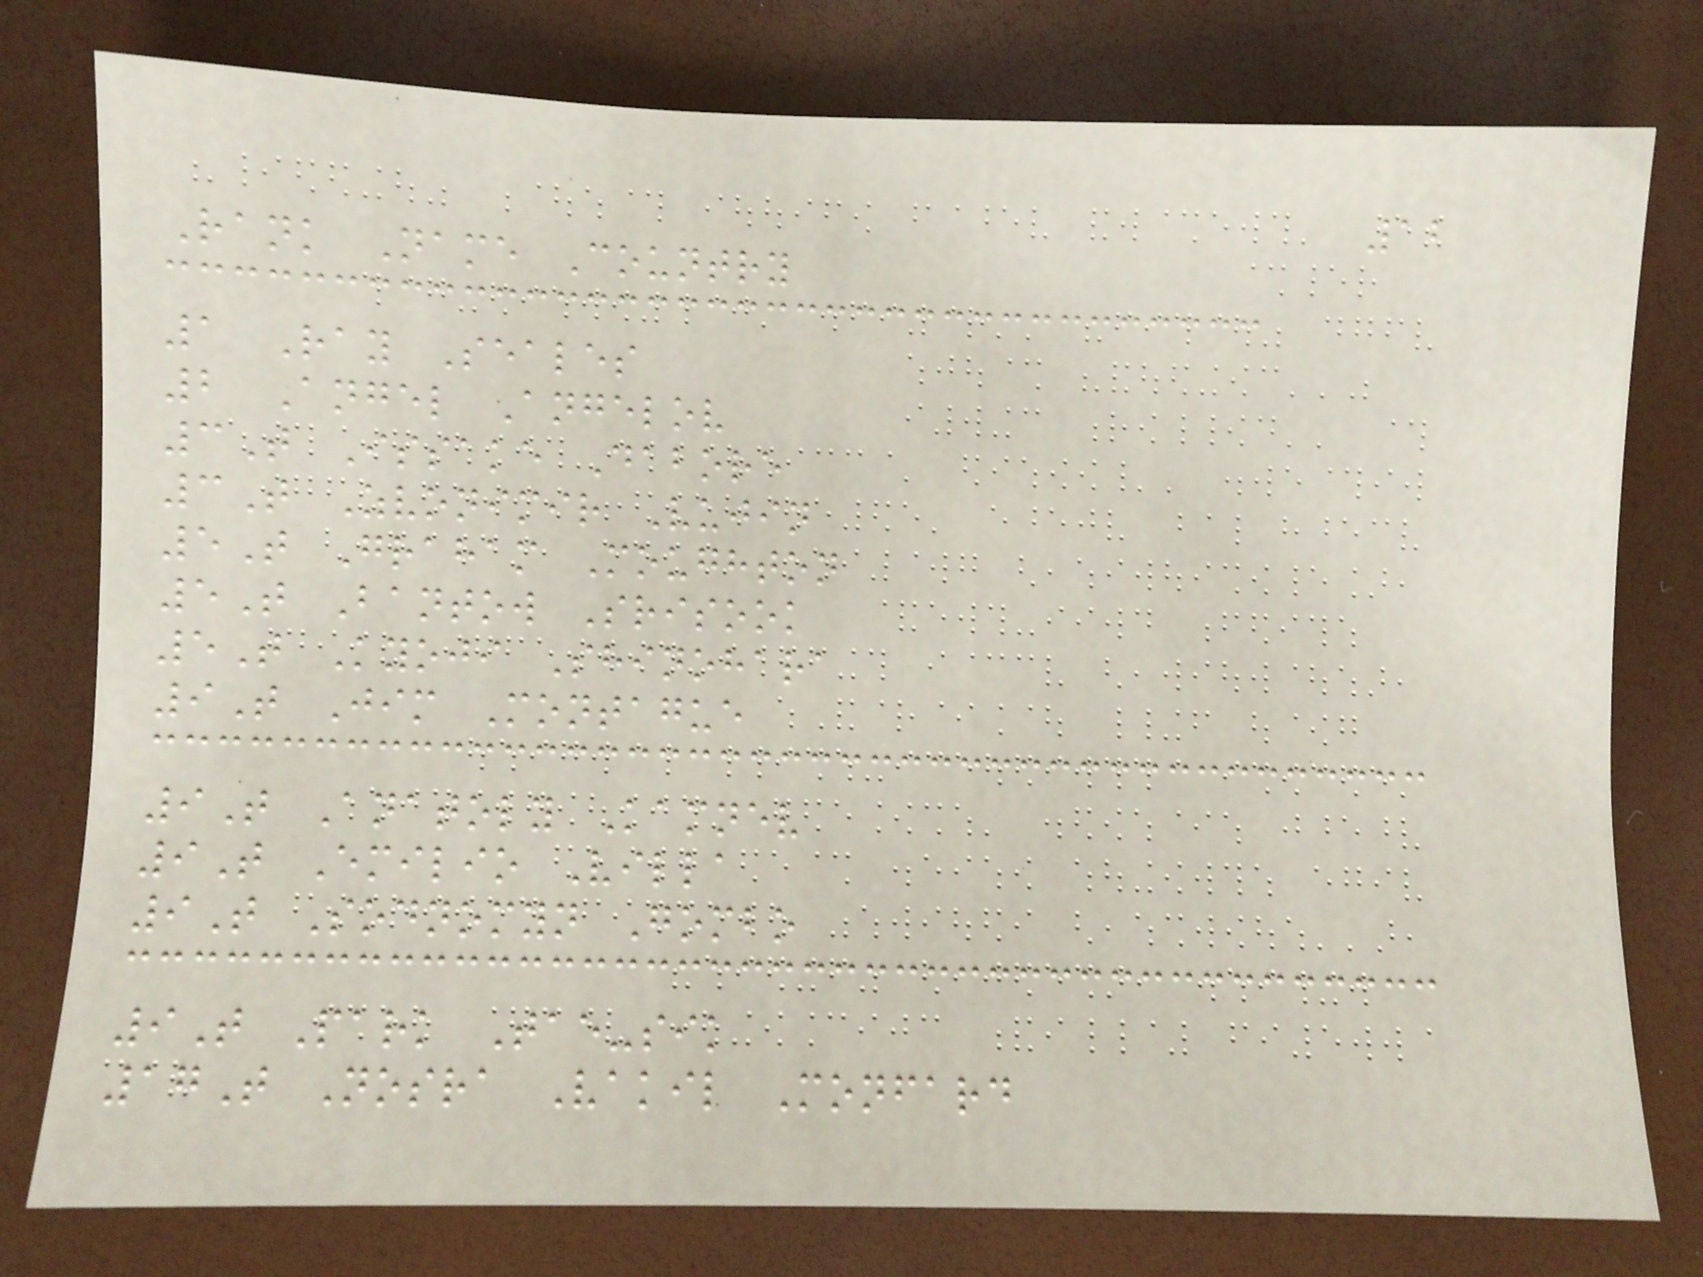12
Rank Name Country
1 Ray Seales
2 Angel Angelov
3T Issake Dabore
3T Zvonimir Vujin
5T Graham Moughton
5T Bantow Srisook
5T Kyoji Shinohara
9T Jim Montague
9T Anatoly Kamnev
9T Emilio Villa
9T Sodnomyn Gombo
9T Park Tae-sik
17T Nosra Vakil Monfard
